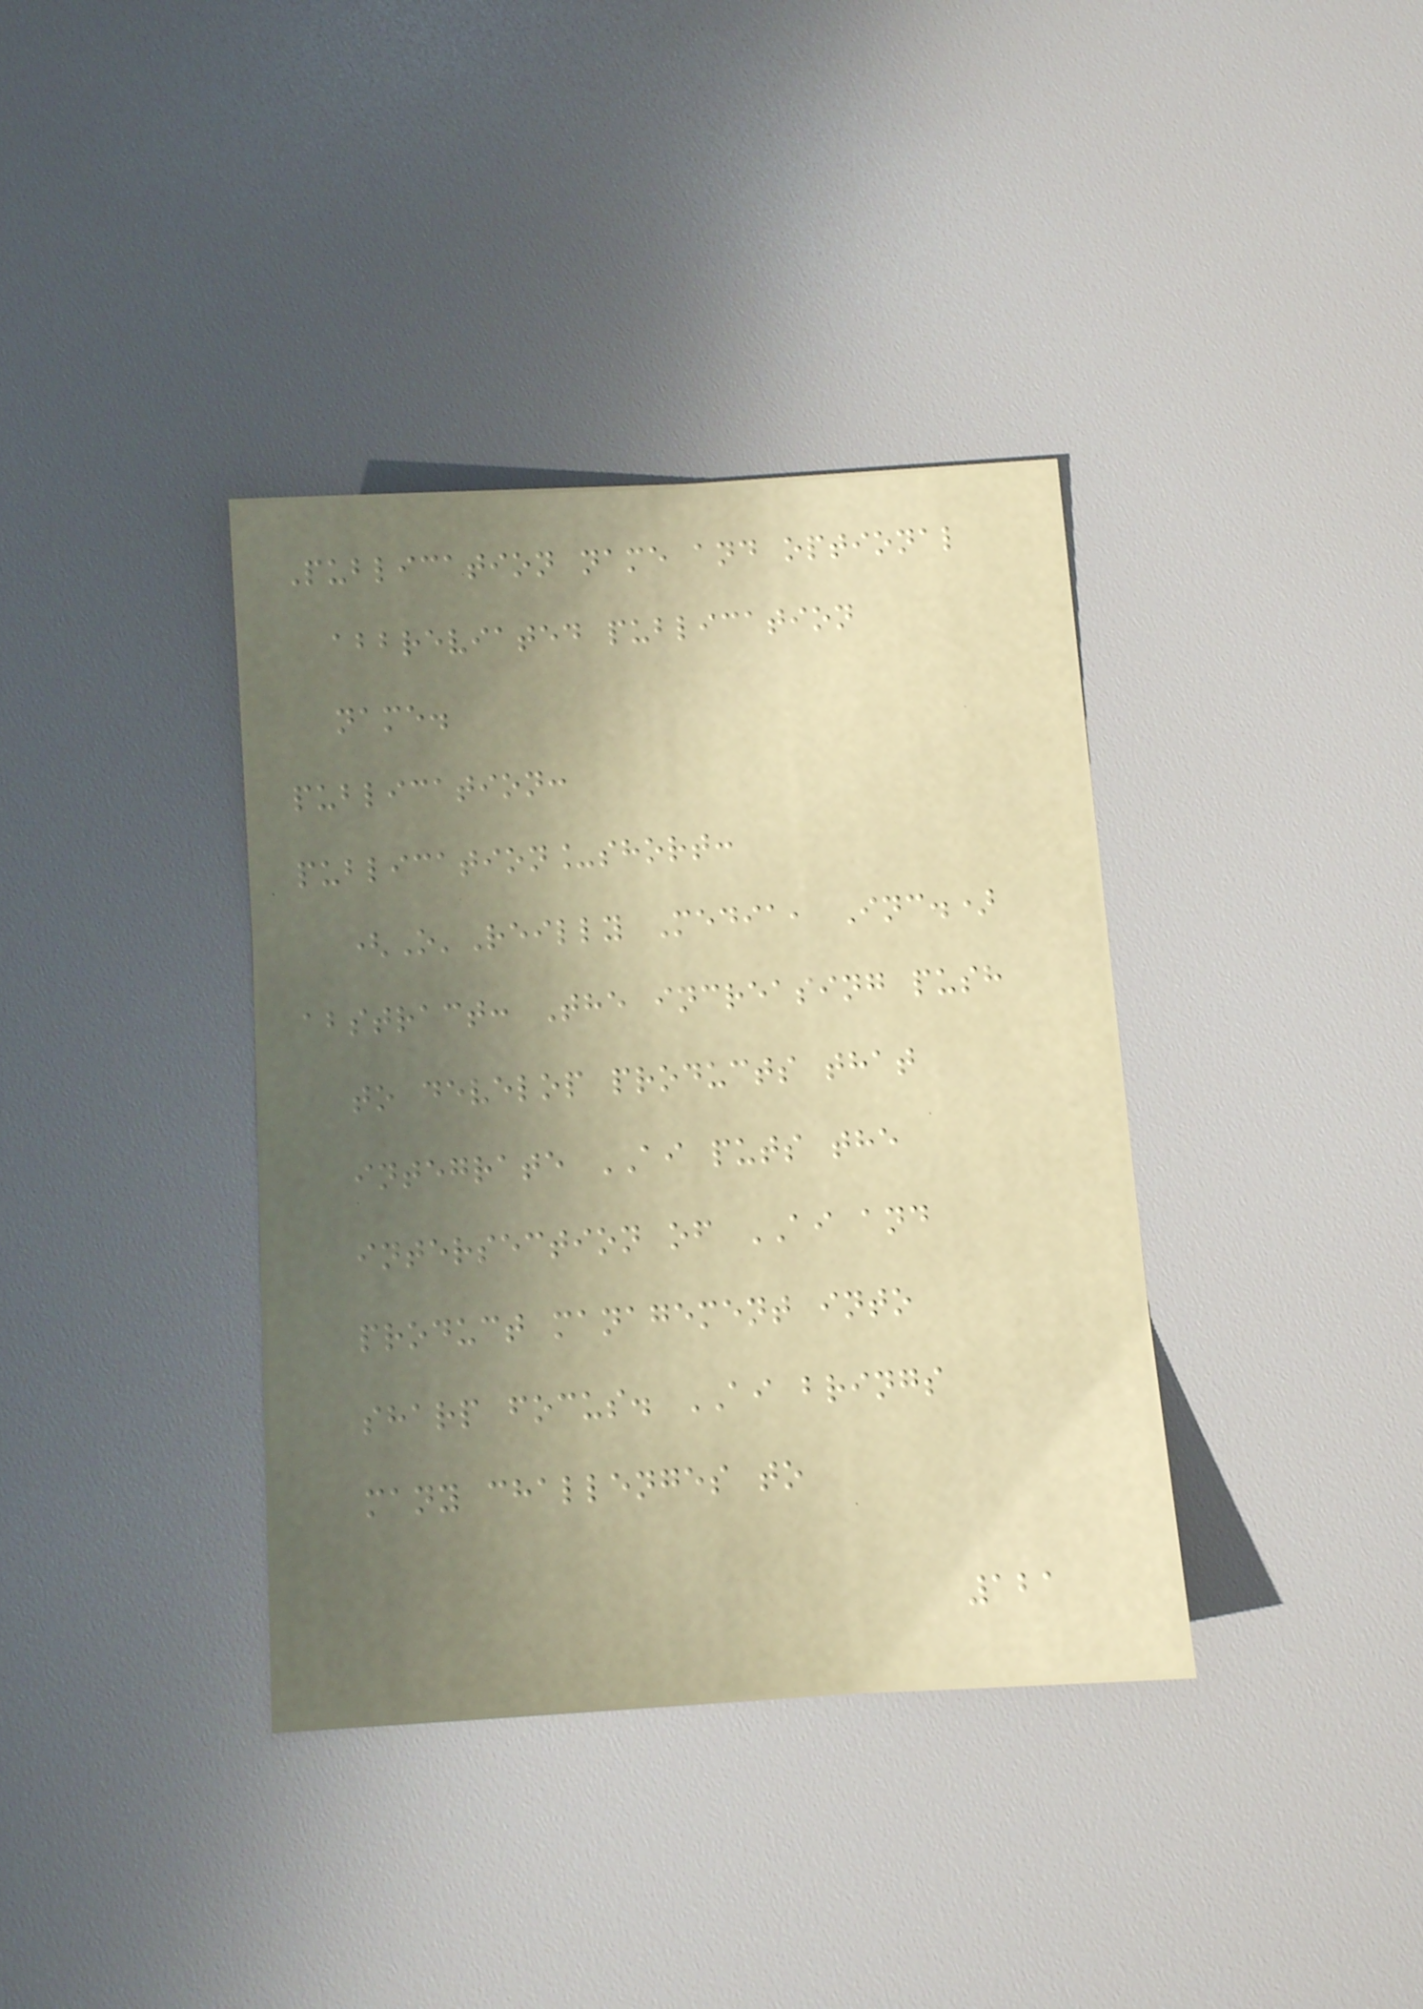Publication name and optional
abbreviated publication
name.
publication:
publication_short:
(O'Reilly Media, Inc.)
abstract: The increasing push
to develop products that
integrate AI puts the
intersection of AI and
product management into
sharp focus. AI brings
many challenges to
121
